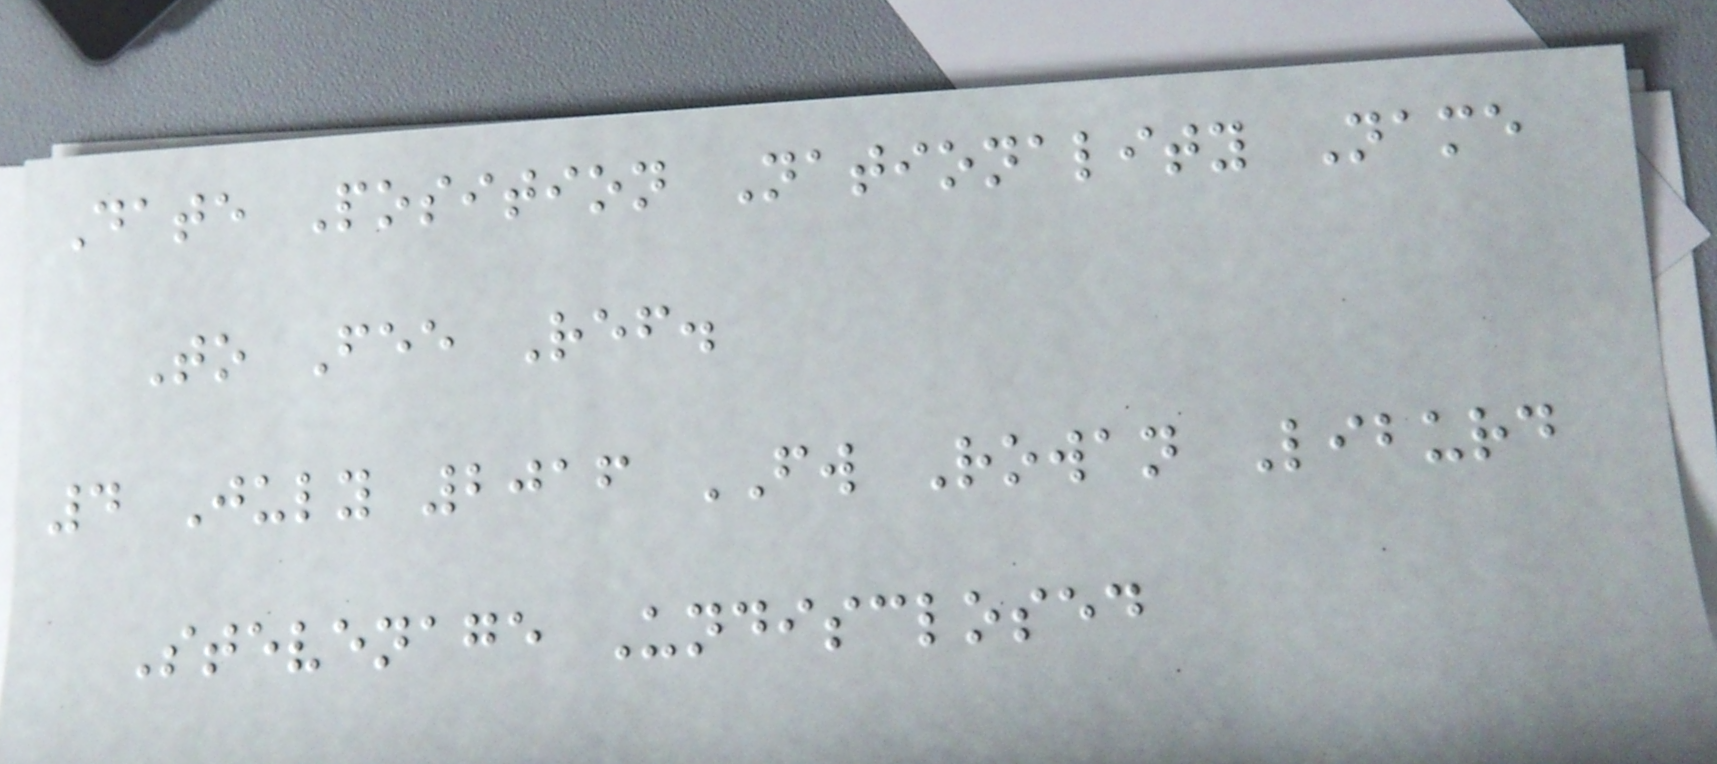Date Position Nationality Name
To Fee Ref.
4 July 2016 FW Rowan Liburd
Stevenage Undisclosed
